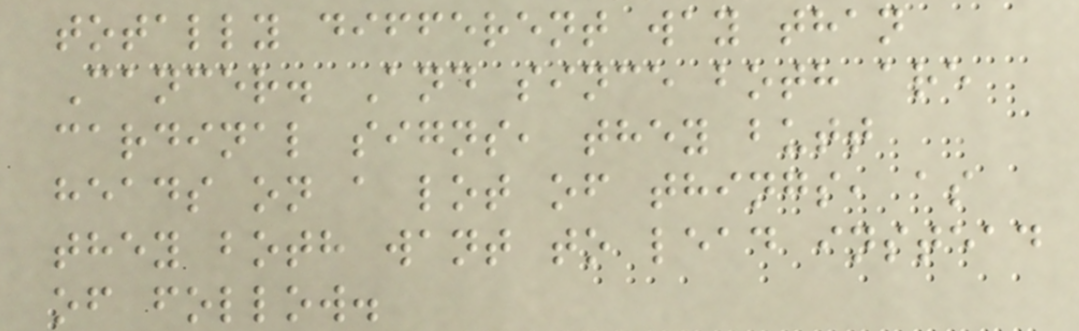totally different way than
Cancer. And since both are
cardinal signs, they butt
heads on a lot of things, as
they both want to lead instead
of follow.
